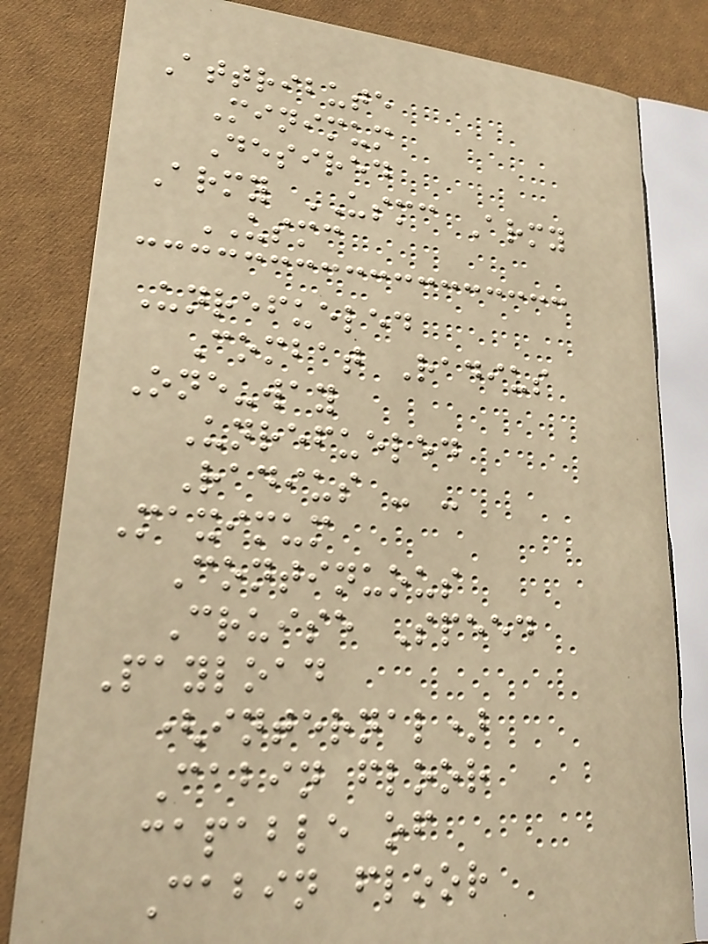Attribute
Minimum
Desired
Army USMC Army
USMC
Unrefueled
Combat Radius
One-way
Unrefueled
Radius - -
Maximum
Continuous
Cruise Speed
Payload
(internal)
Cabin floor
capable of
Cabin floor
